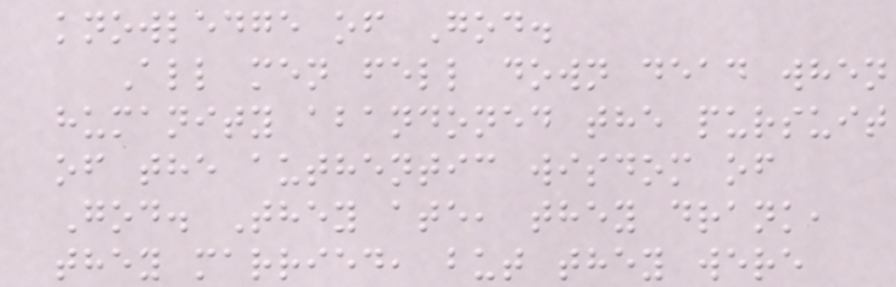knowledge of God.
All men fell down dead when
humanity abandoned the pursuit
of the authentic wisdom of
God. They ate, they drank,
they married, but they were
